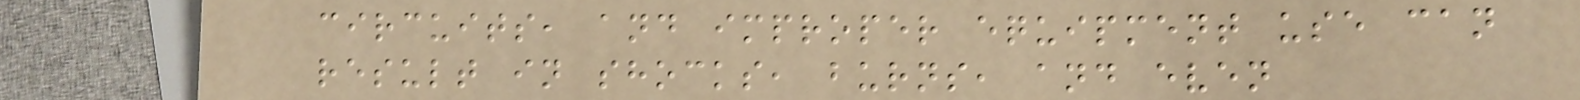circuits, and improper equipment use can
result in shocks, burns, and even
